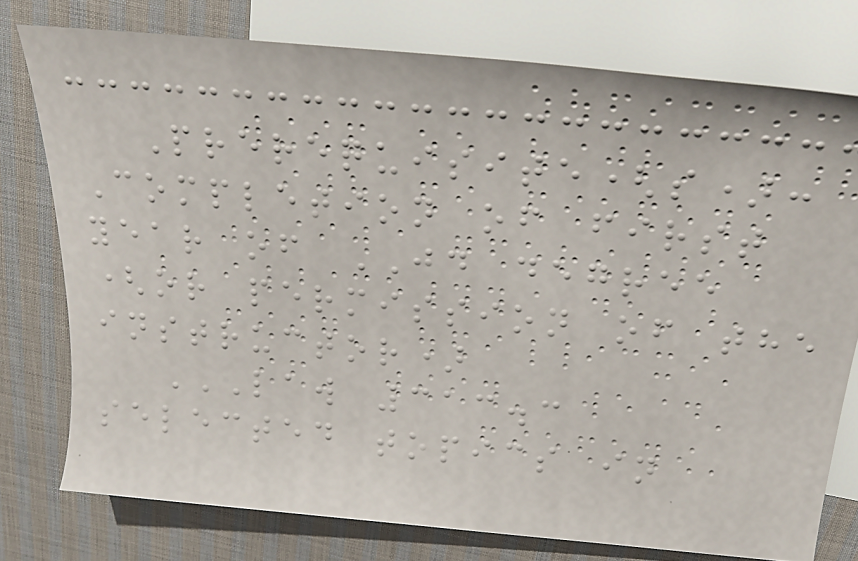Prerequisite(s):
Completion of first
year of JD degree
(or permission of the
instructor)
LAW 313.3
SELECTED TOPICS IN
